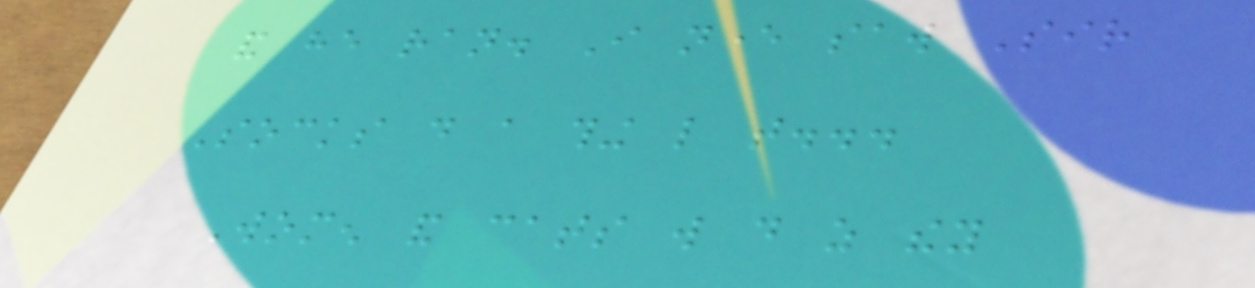and he ran. I never saw Sir
Socks do a thing like that...
Women and cats will do as they
